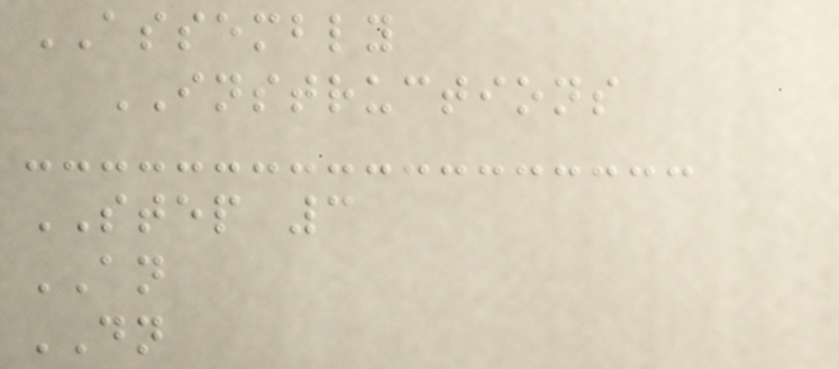ASSEMBLY
INSTRUCTIONS
STEP 3
AN
DN
